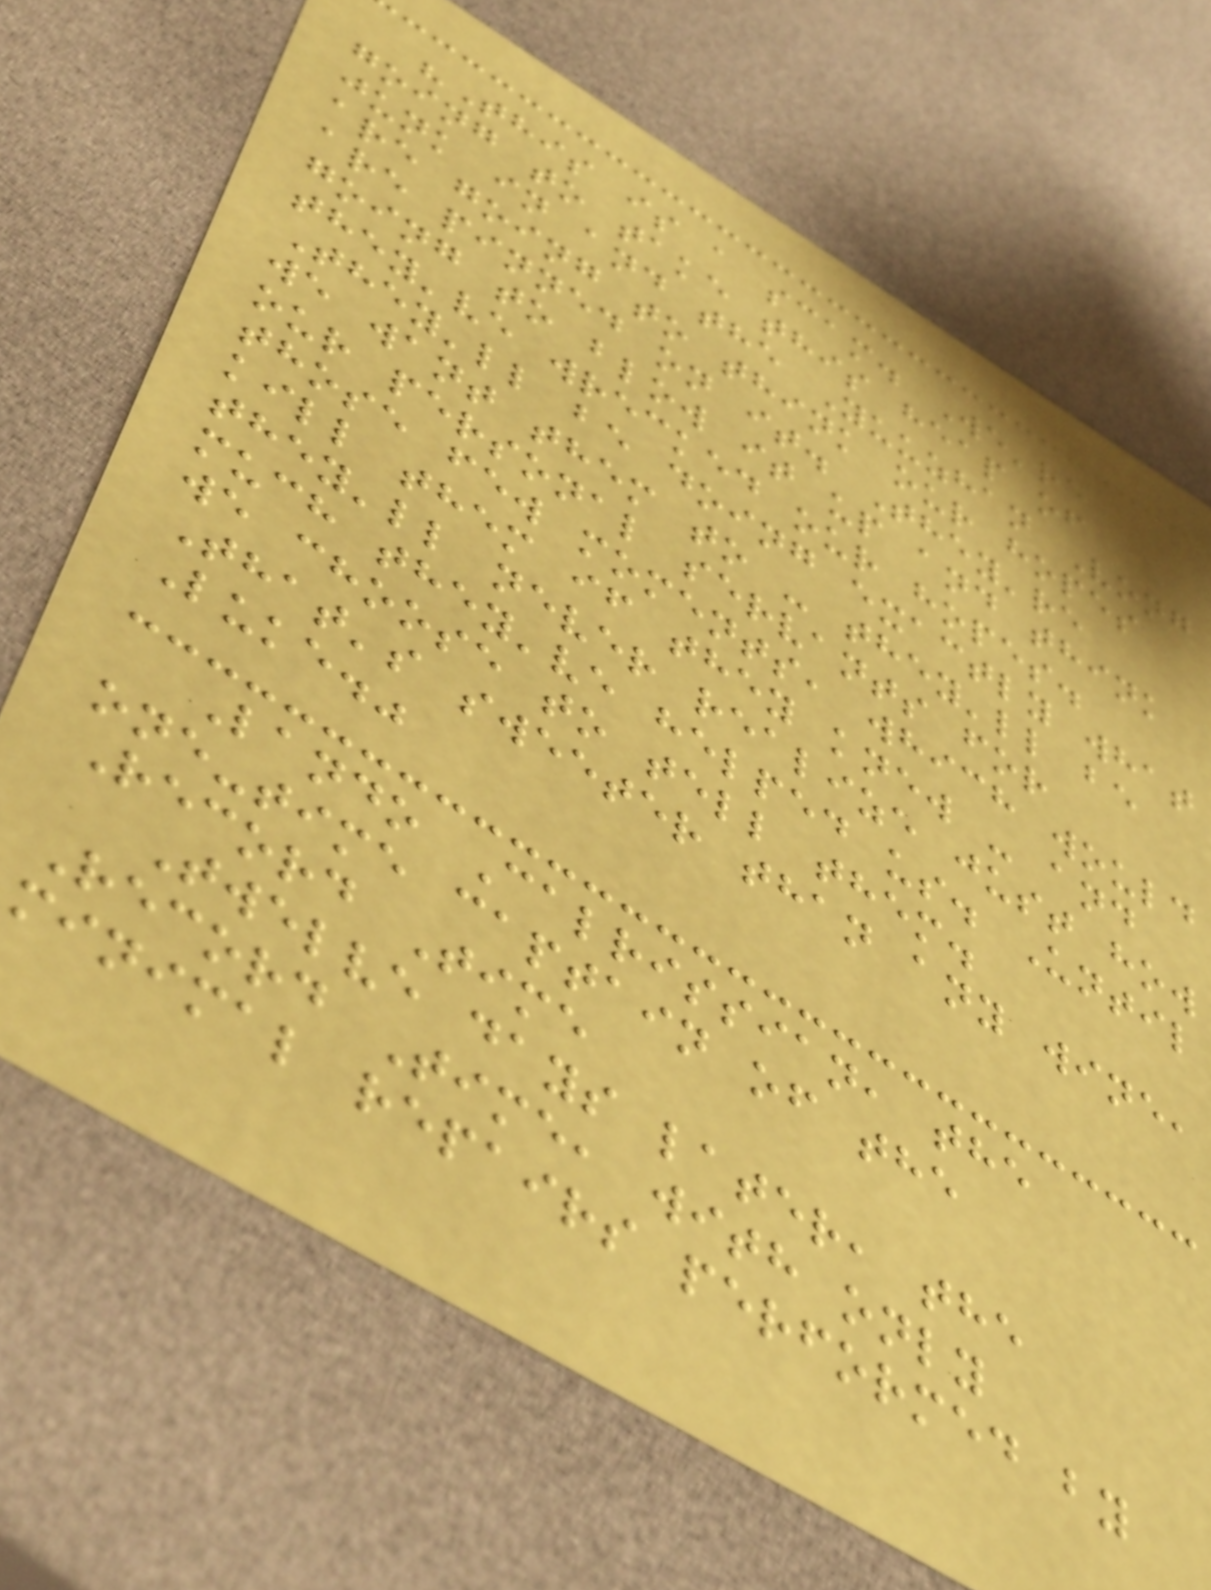"This is a scam. We're
going to take this heap of
junk in and the Yuuzhan Vong
are going to think our hopes
are pinned on it. They're
going to blow it up and think
they've wrecked our hopes.
They'll be doing exactly what
we want them to - they'll be
our personal servants for
those few moments, which would
kill them if they knew - and
they'll never realize just how
much they've helped us. Until
we choose to tell them.
That's sweeter than any wine,
Luke."
Lando Calrissian, the
one-time captain of the
Record Time
Twelve days later, the
Record Time, with only
minimal repairs performed by
